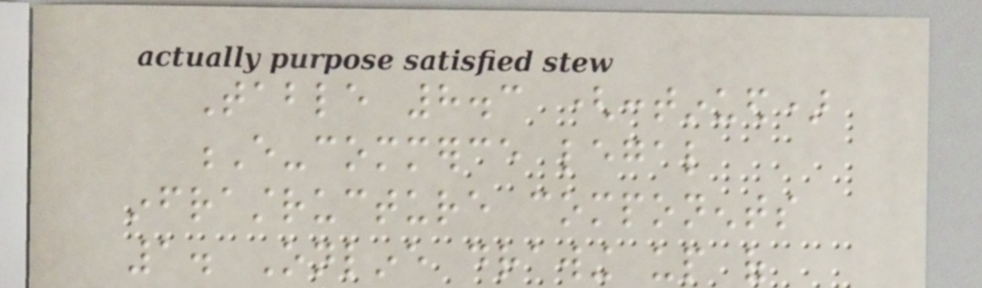Table 8.3 (continued)
E-commerce legal
infrastructure components
1. Online drawing up of
